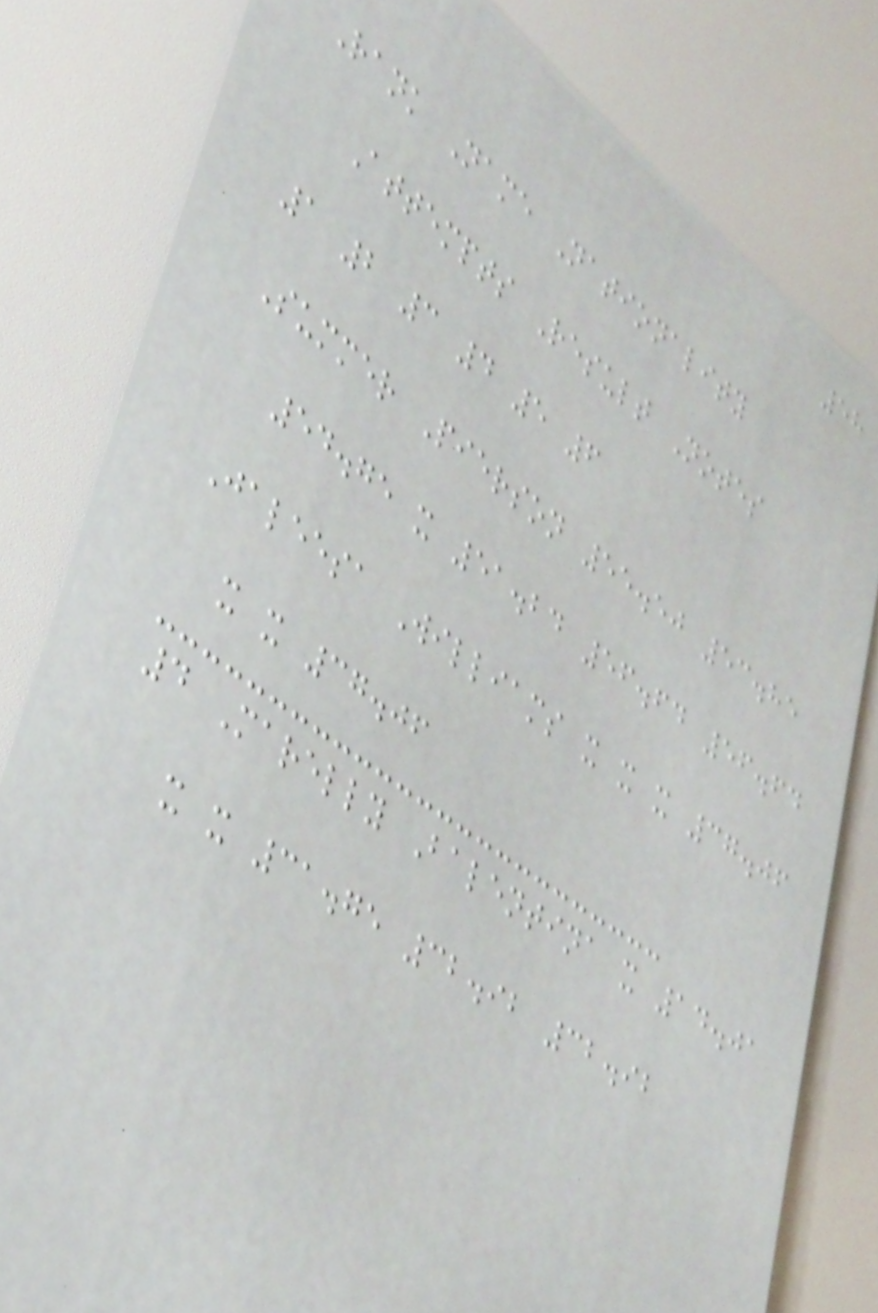58
Rank Name Nationality
Attempts Result Notes
1 2 3 4 5 6
Summer Pierson 55.50 53.85
54.75 x 51.24 56.64 56.64
Jaleesa Williams x x x 37.06
x x 37.06
4 Marelly Balentina x 14.01
x x 31.75 32.92 32.92
